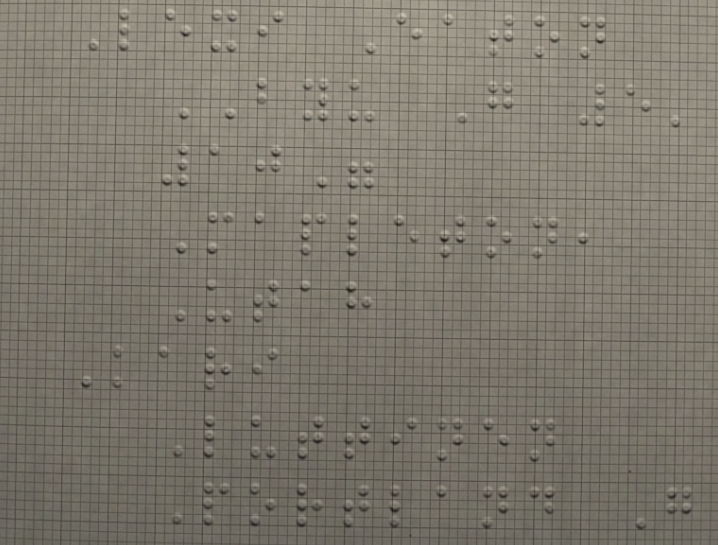Lexi Eaton
BYU G 5'
10"
Mapleton,
Utah
Kari
Luttinen
Portland G
